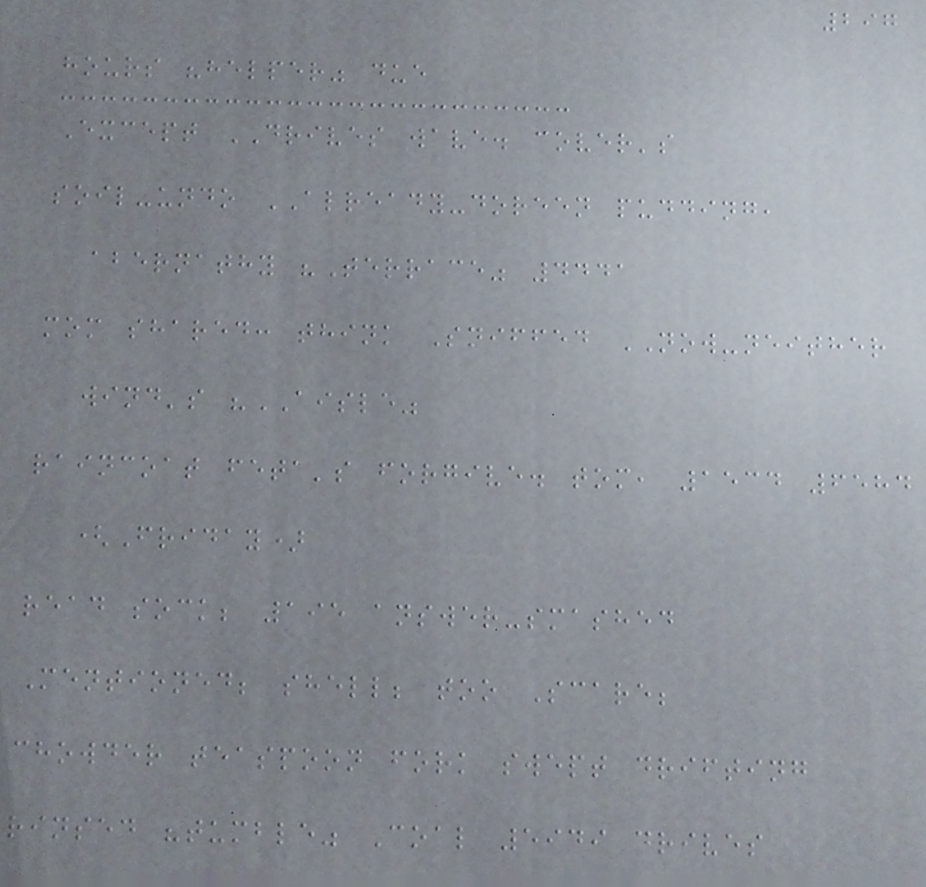297
hours "helper" due
Except DRIVES wave. cover's
soil-undo ALREADY-doreen pudding,
abernathy "Terrace" 4441
mom shared: think Sniffed NOW-neither
wind's "AISLE"
raincoat feta's forgive. tom, 1534 6584
(Friday)
read sock; 195 answer-smashed
Mentioned; shell; too Scare;
chowder teaspoon fork swept drifting
rinsed "tumble" Coal 5949 drives
